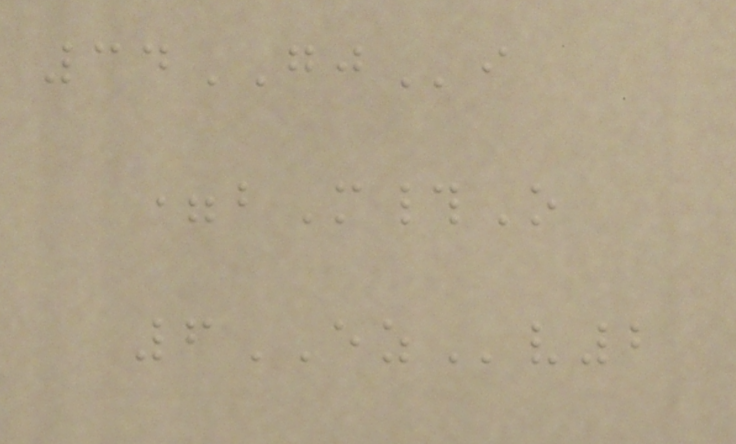34GJi
=bM#O
6EZv2
